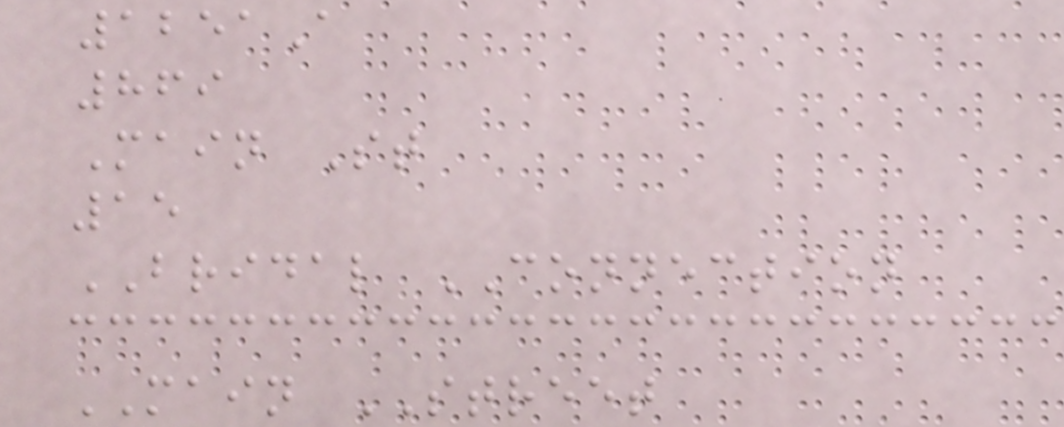1251A
869
Main St
15
BRIDAL CONNECTION
MAIN STREET
